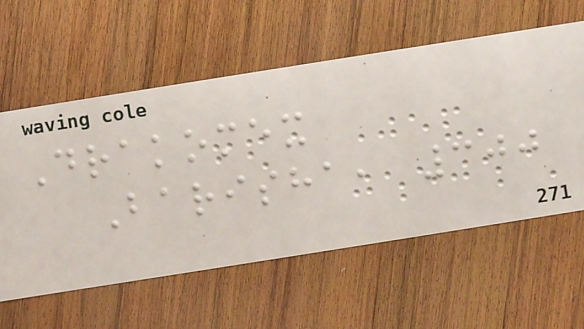Drakomex
Barisha, 300
